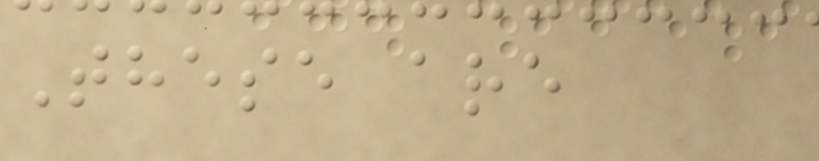These are
